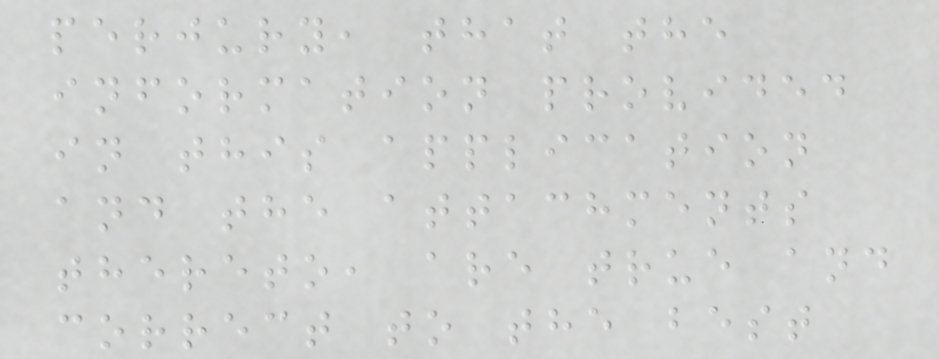perjury, that the
information provided
in this application
and the attachments
thereto, are true and
correct to the best
